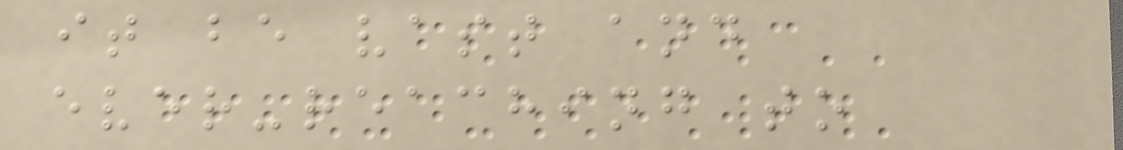it be vast and
ever-reaching to
